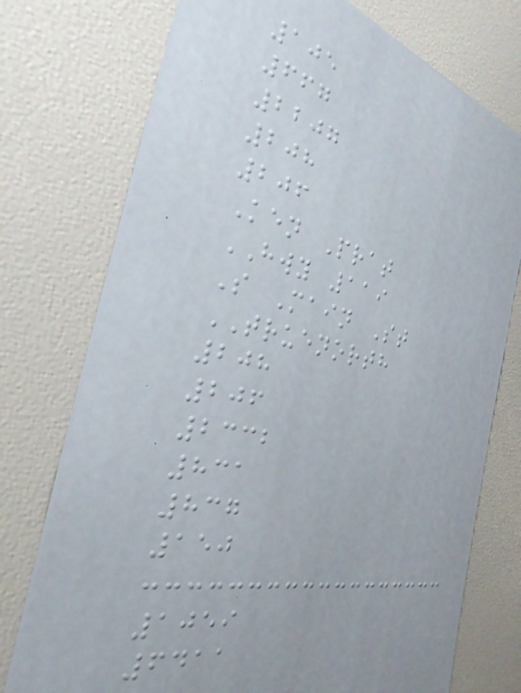105
667
2207
208
206
Ken Prat
HWY 119
S Main St
TRUENORTH
208
206
2332
831
837
150
1059
6411
